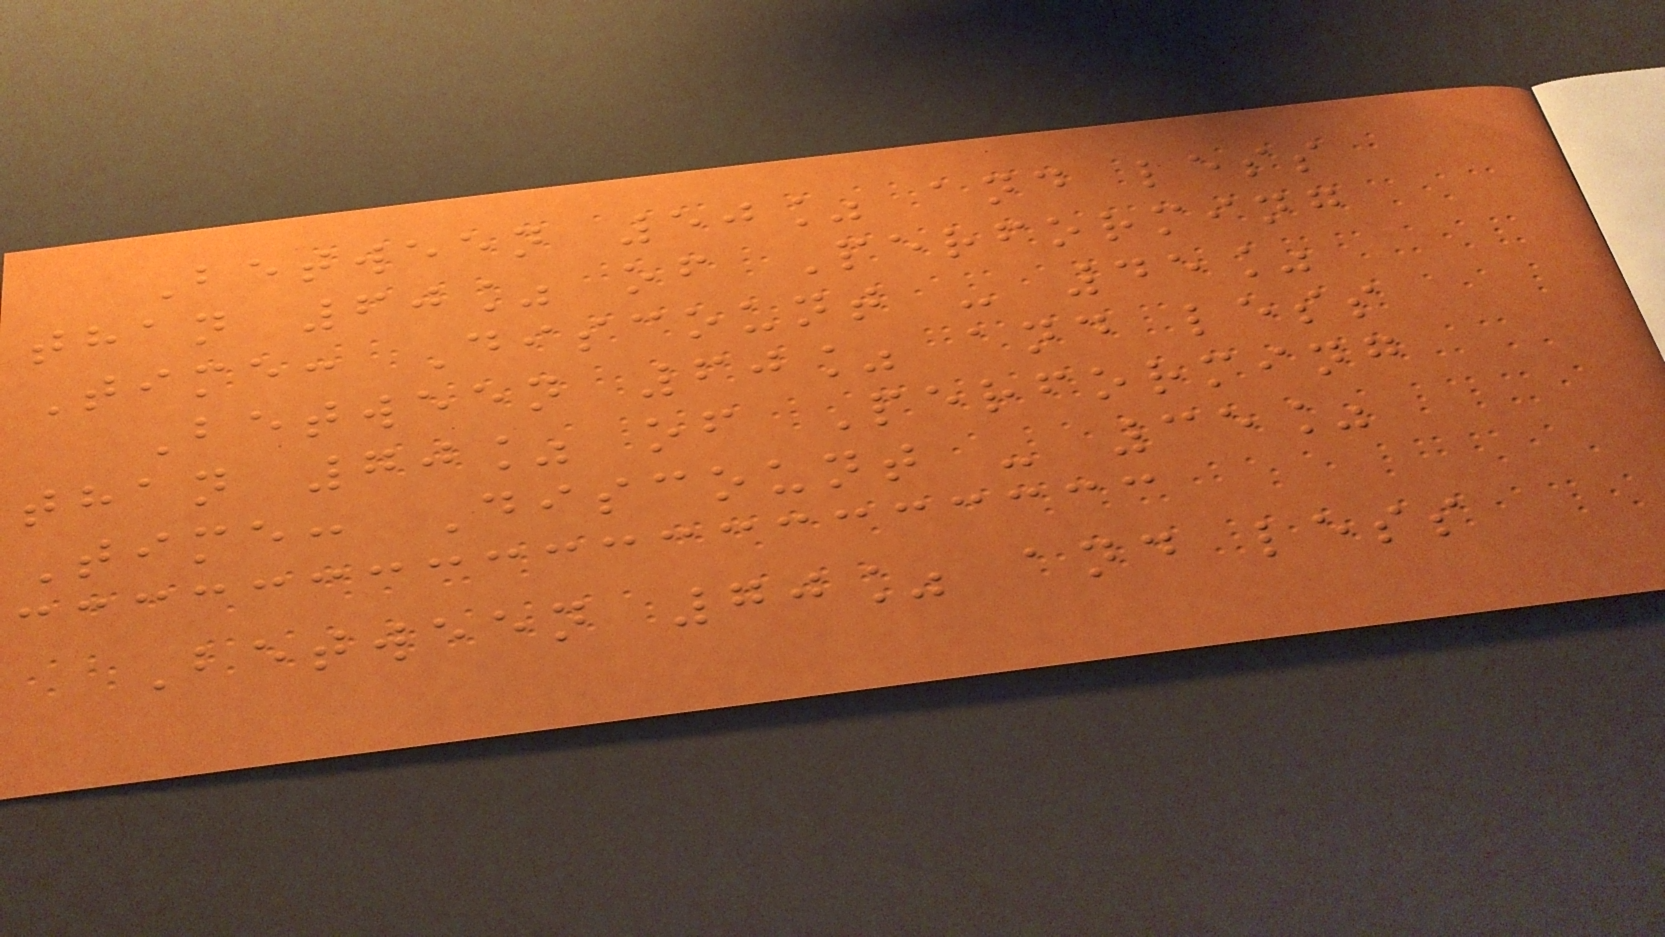Between 50% and less
than 60% of Performing
Time: Discount - 45%
Between 60% and less
than 70% of Performing
Time: Discount - 35%
Between 70% and less
